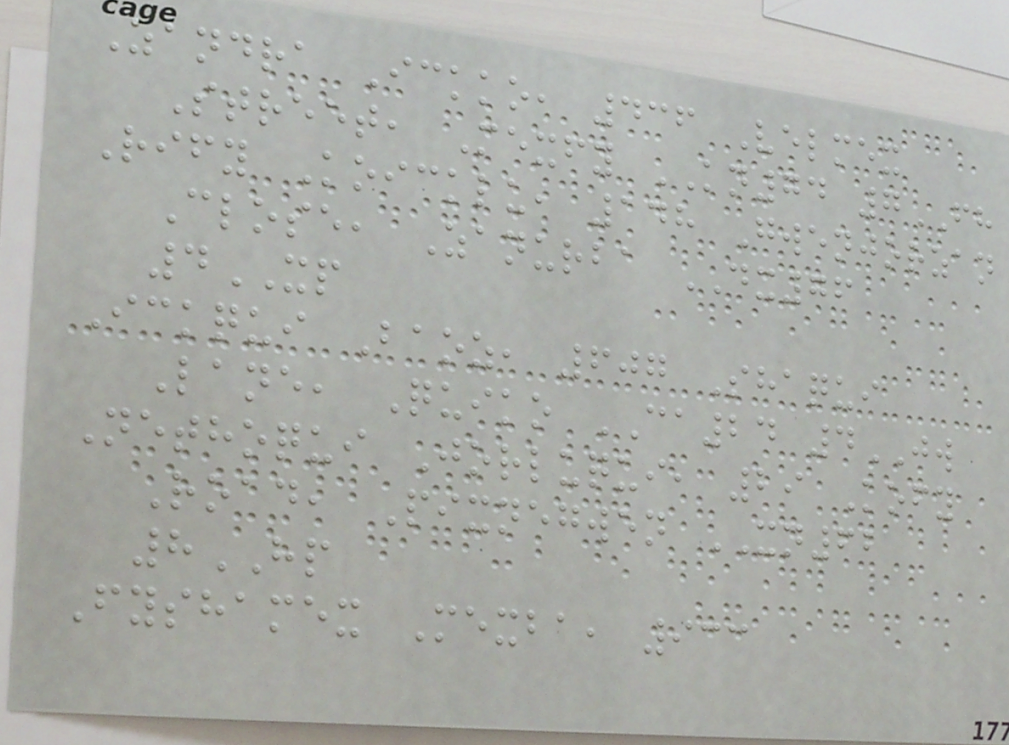Zandra Ickko, 436 Velmex
Street, Mexfy KN74 7FH
Rify Koicklu, 148 Gwenjorzan
Close, Zanurba DX76
4XP
Ickqui Baoz, 607 Shaqui
Lane, Quiko CA24 4JW
Nethoqui Jorluqui, 29 Kofy
Road, Pixnegwen XN62
8HP
Fyshamex Mexba, 933
